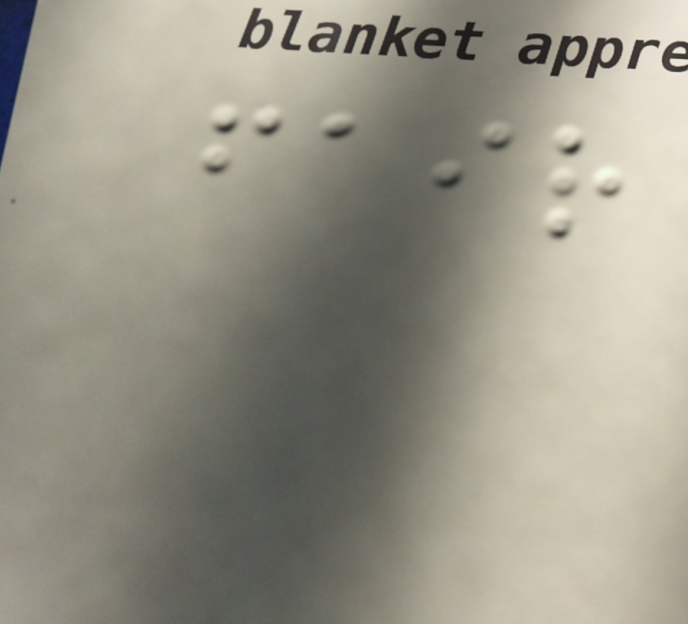fair
